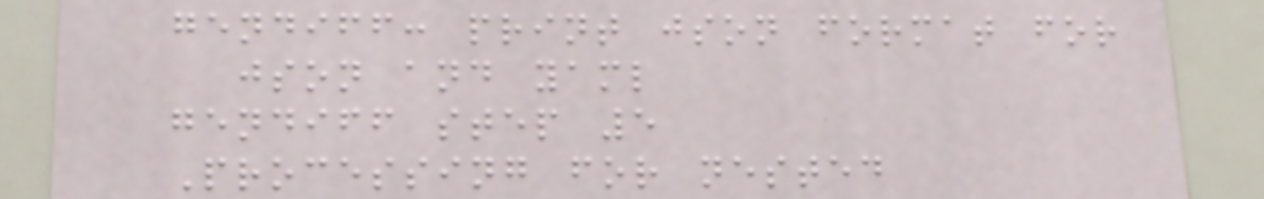gendiff: print json format for
json and yaml
gendiff step 5
Processing for nested
